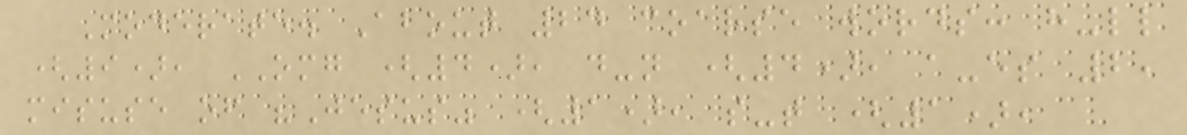Moderate. About 24 coarse words: h-ll
(9), OMG (4), d-n (4), a-es 2,
misuse of "Jesus" (1), s-t (1),
